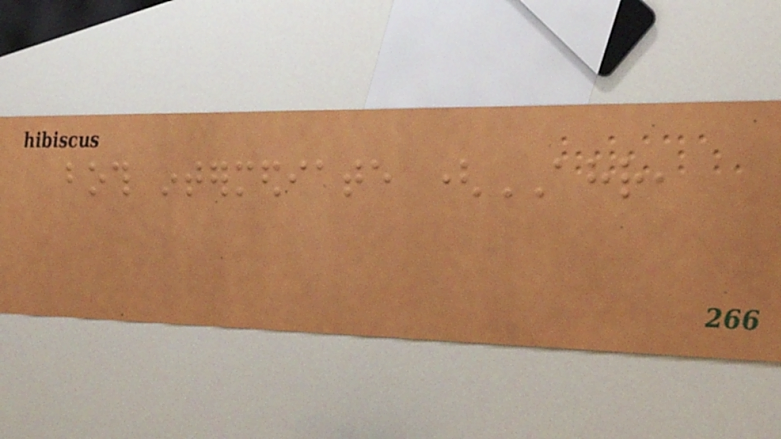both intermediate (AHR,
